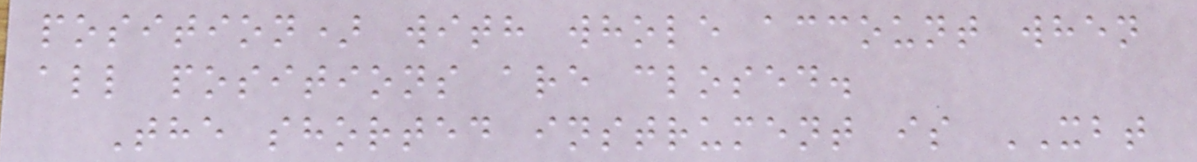position) with whole account when
all positions are closed.
The shorted instrument is XBT
